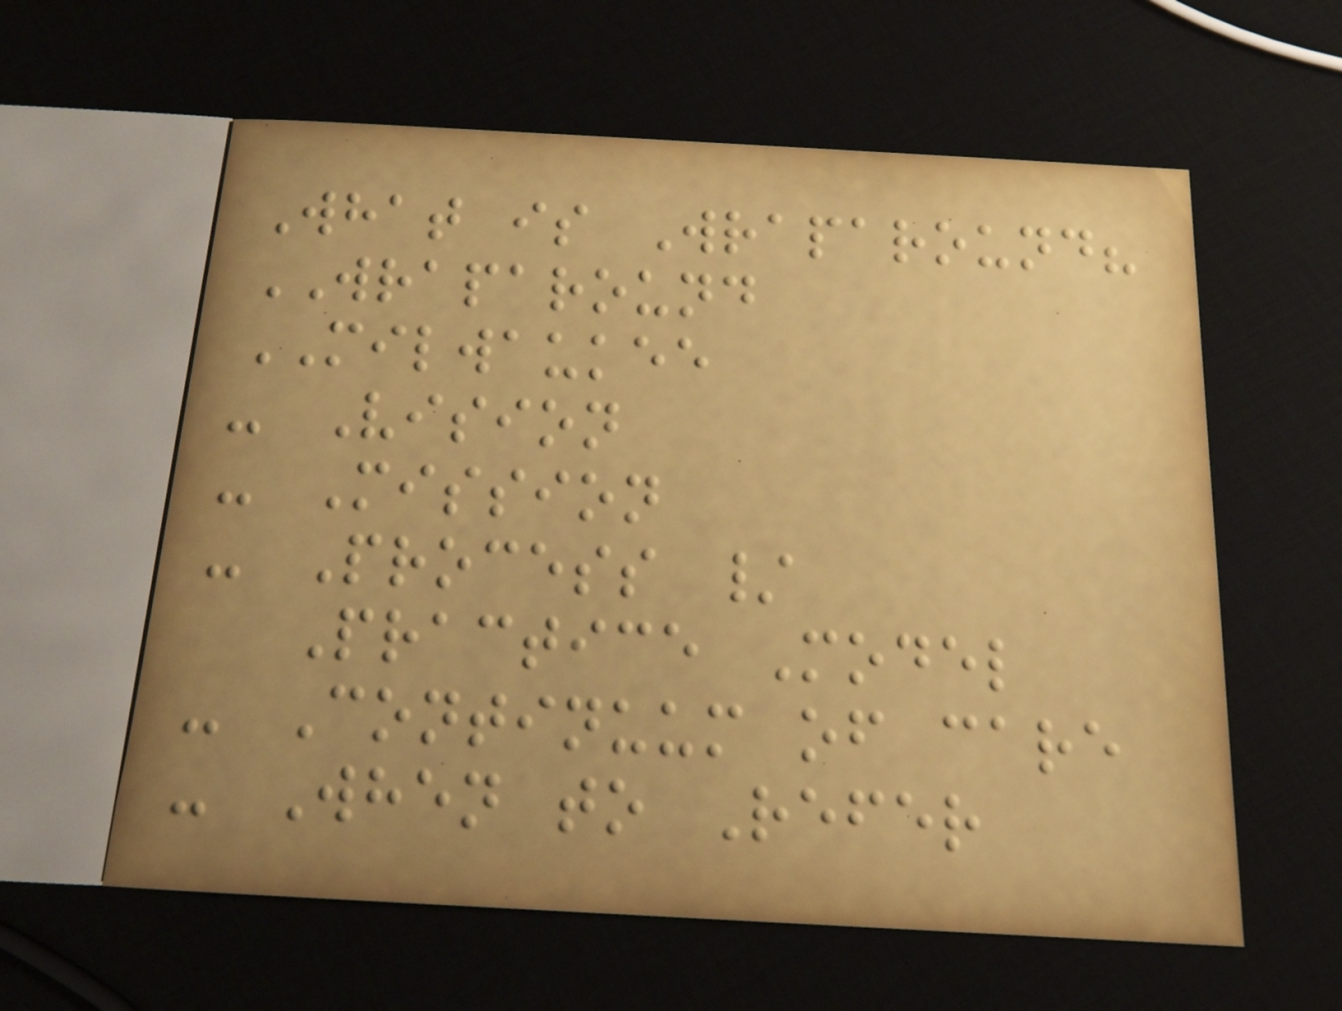What is Wraparound?
WRAPAROUND
MILWAUKEE
- Vision
- Mission
- Process /
Practice Model
- Continuum of care
- When to Refer
